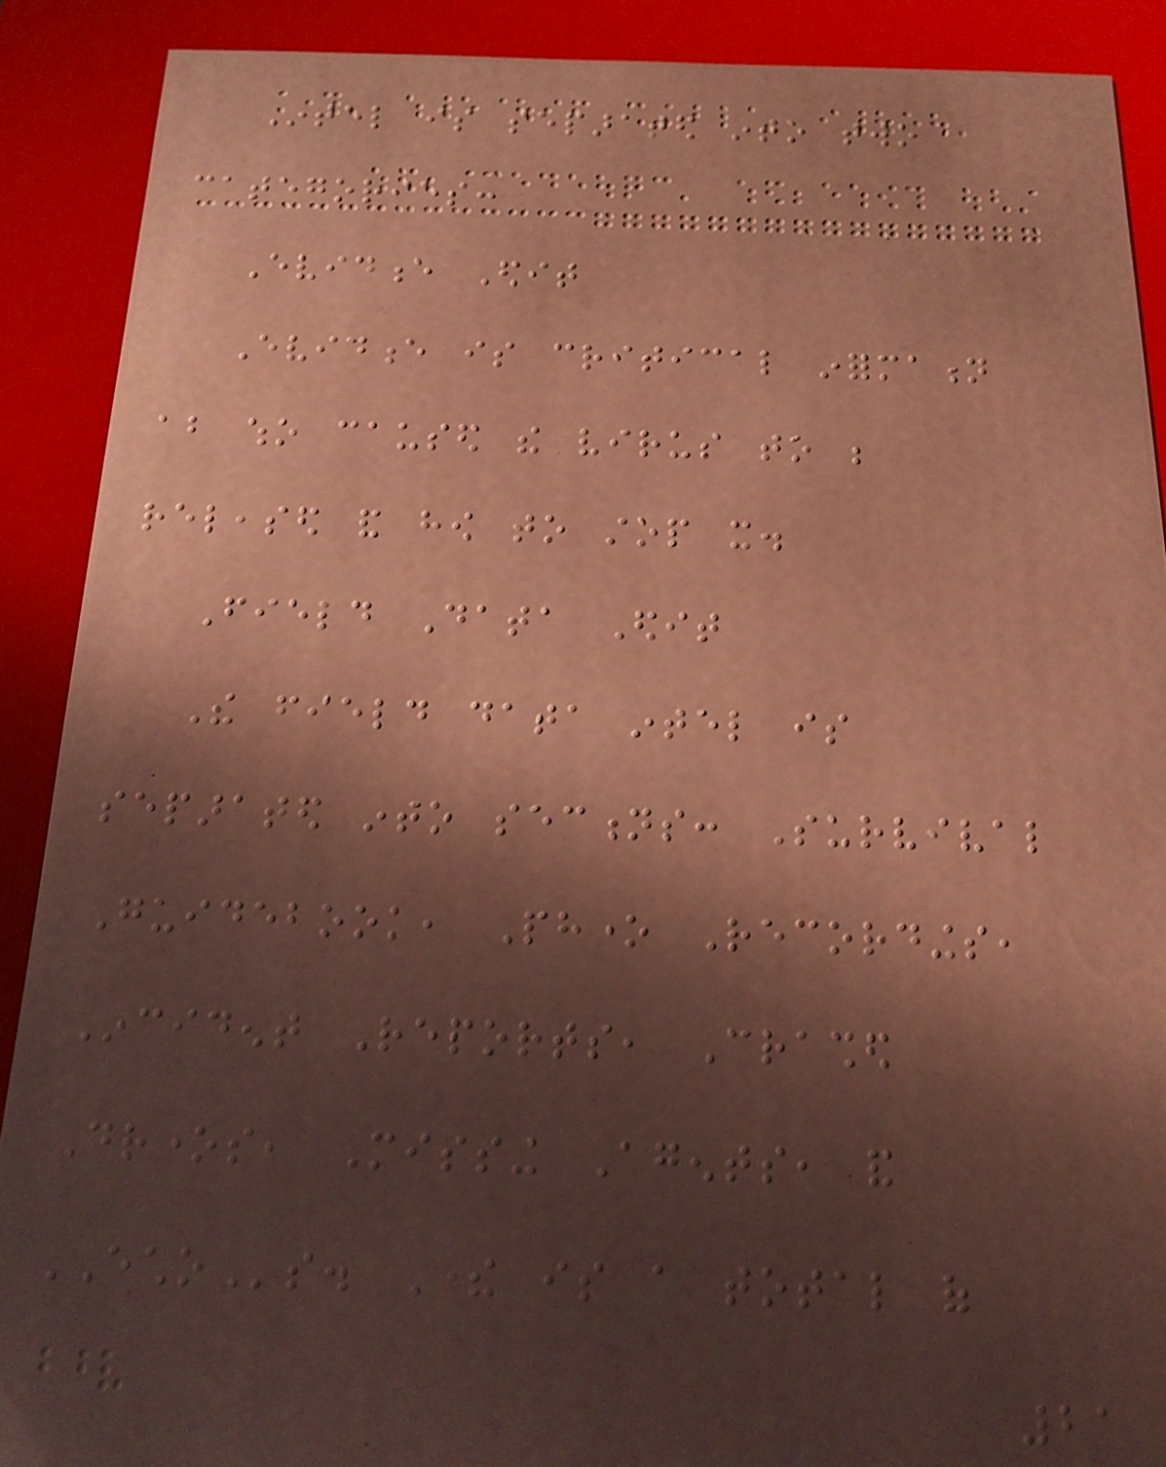Intel is separated into two
categories:
Evidence Edit
Evidence is critical information
about who caused the virus to be
released and how to stop it.
Field Data Edit
The field data intel is
separated into sections: Survival
Guidebook, Phone Recordings,
Incident Reports, Crashed
Drones, Missing Agents, and
ECHOs. There is a total of
21
